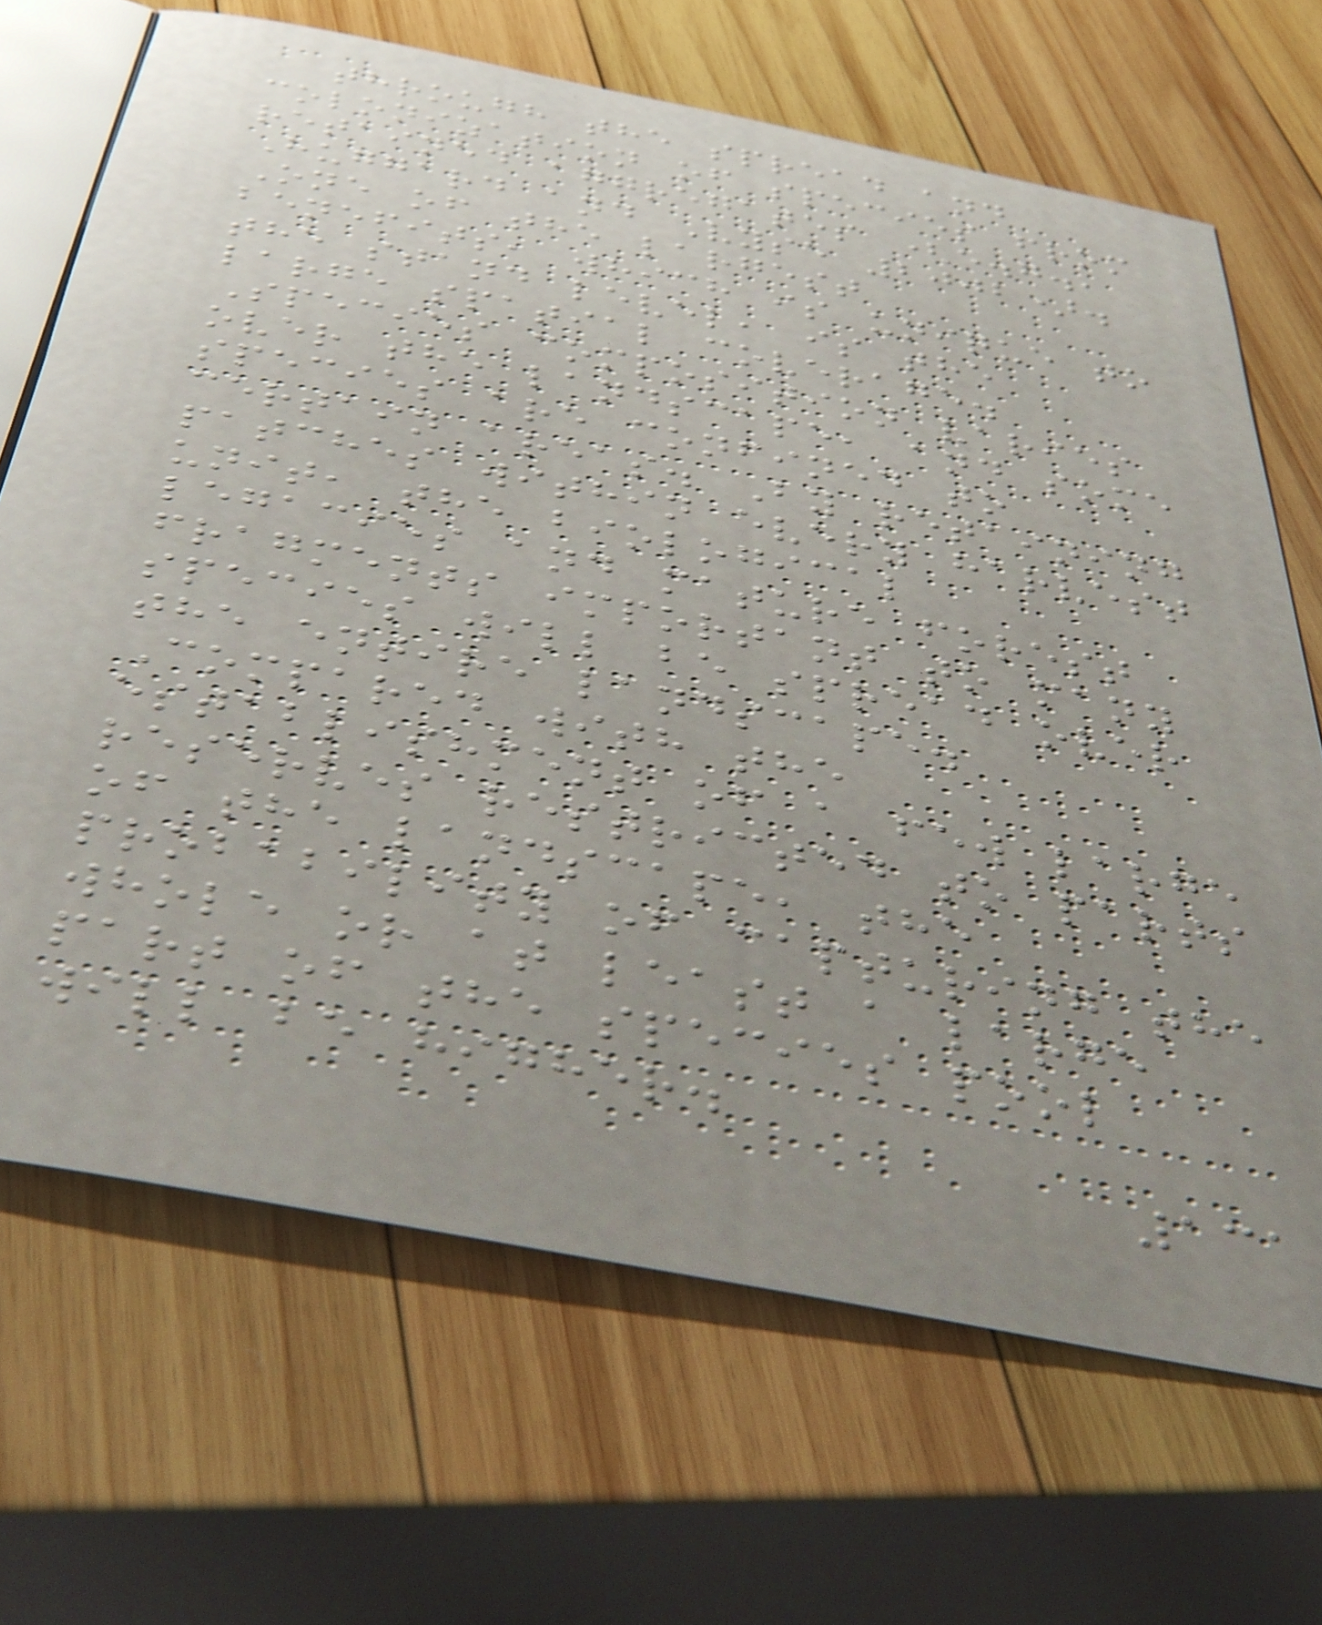through the spread and
colonization of species from
retained aggregates (e.g.,
Huggard and Vyse 2002).
One of the largest
benefits, which is unique to
the stand level, is the
large spatial coverage.
Species composition varies
over the landscape, and some
species are confined to
certain areas. By retaining
patches within every harvest
unit, the biological
legacies and mature forest
fragments important to many
species will be spread over
the entire landscape.
Compared with the
establishment of a few large
reserves restricted to parts
of the landscape, the
probability of capturing the
whole or at least a large
part of the species pool
will be higher.
131
